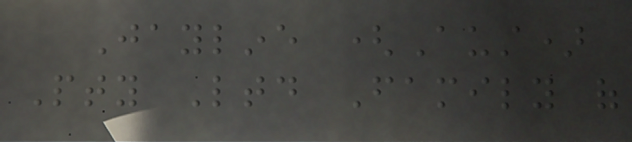Jayline (Aust)
Pty Ltd Family of
